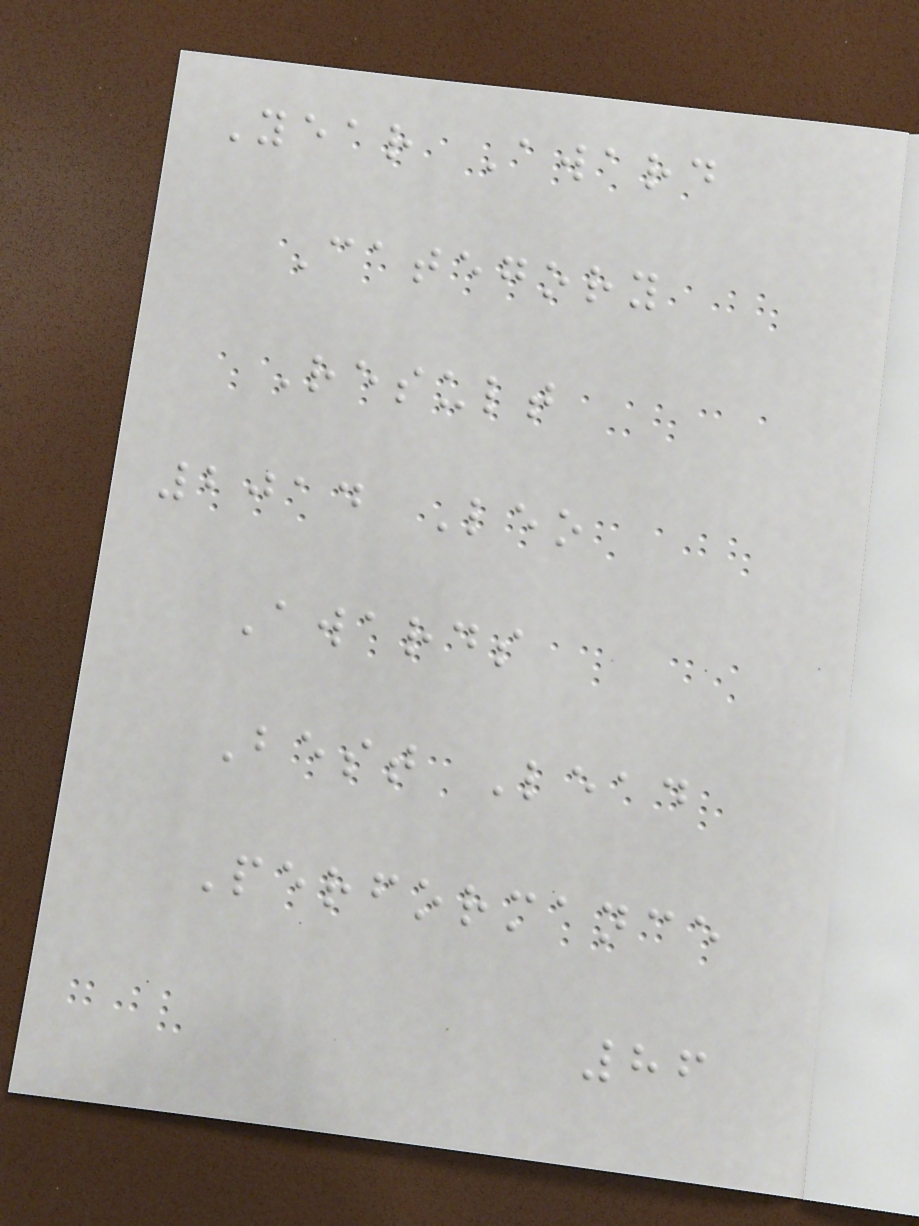Year Award
Category
Result
2014 Leo
Awards
Best Lead
Performance
86
